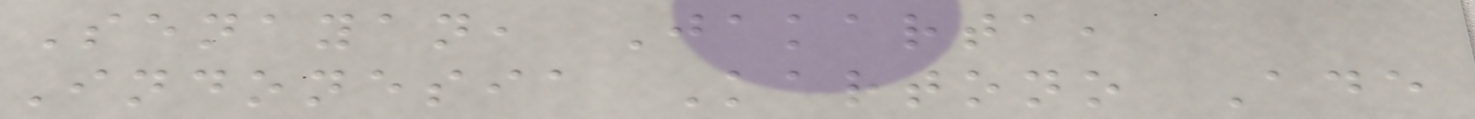Senayan, Jakarta,
Indonesia Kartono Ade
